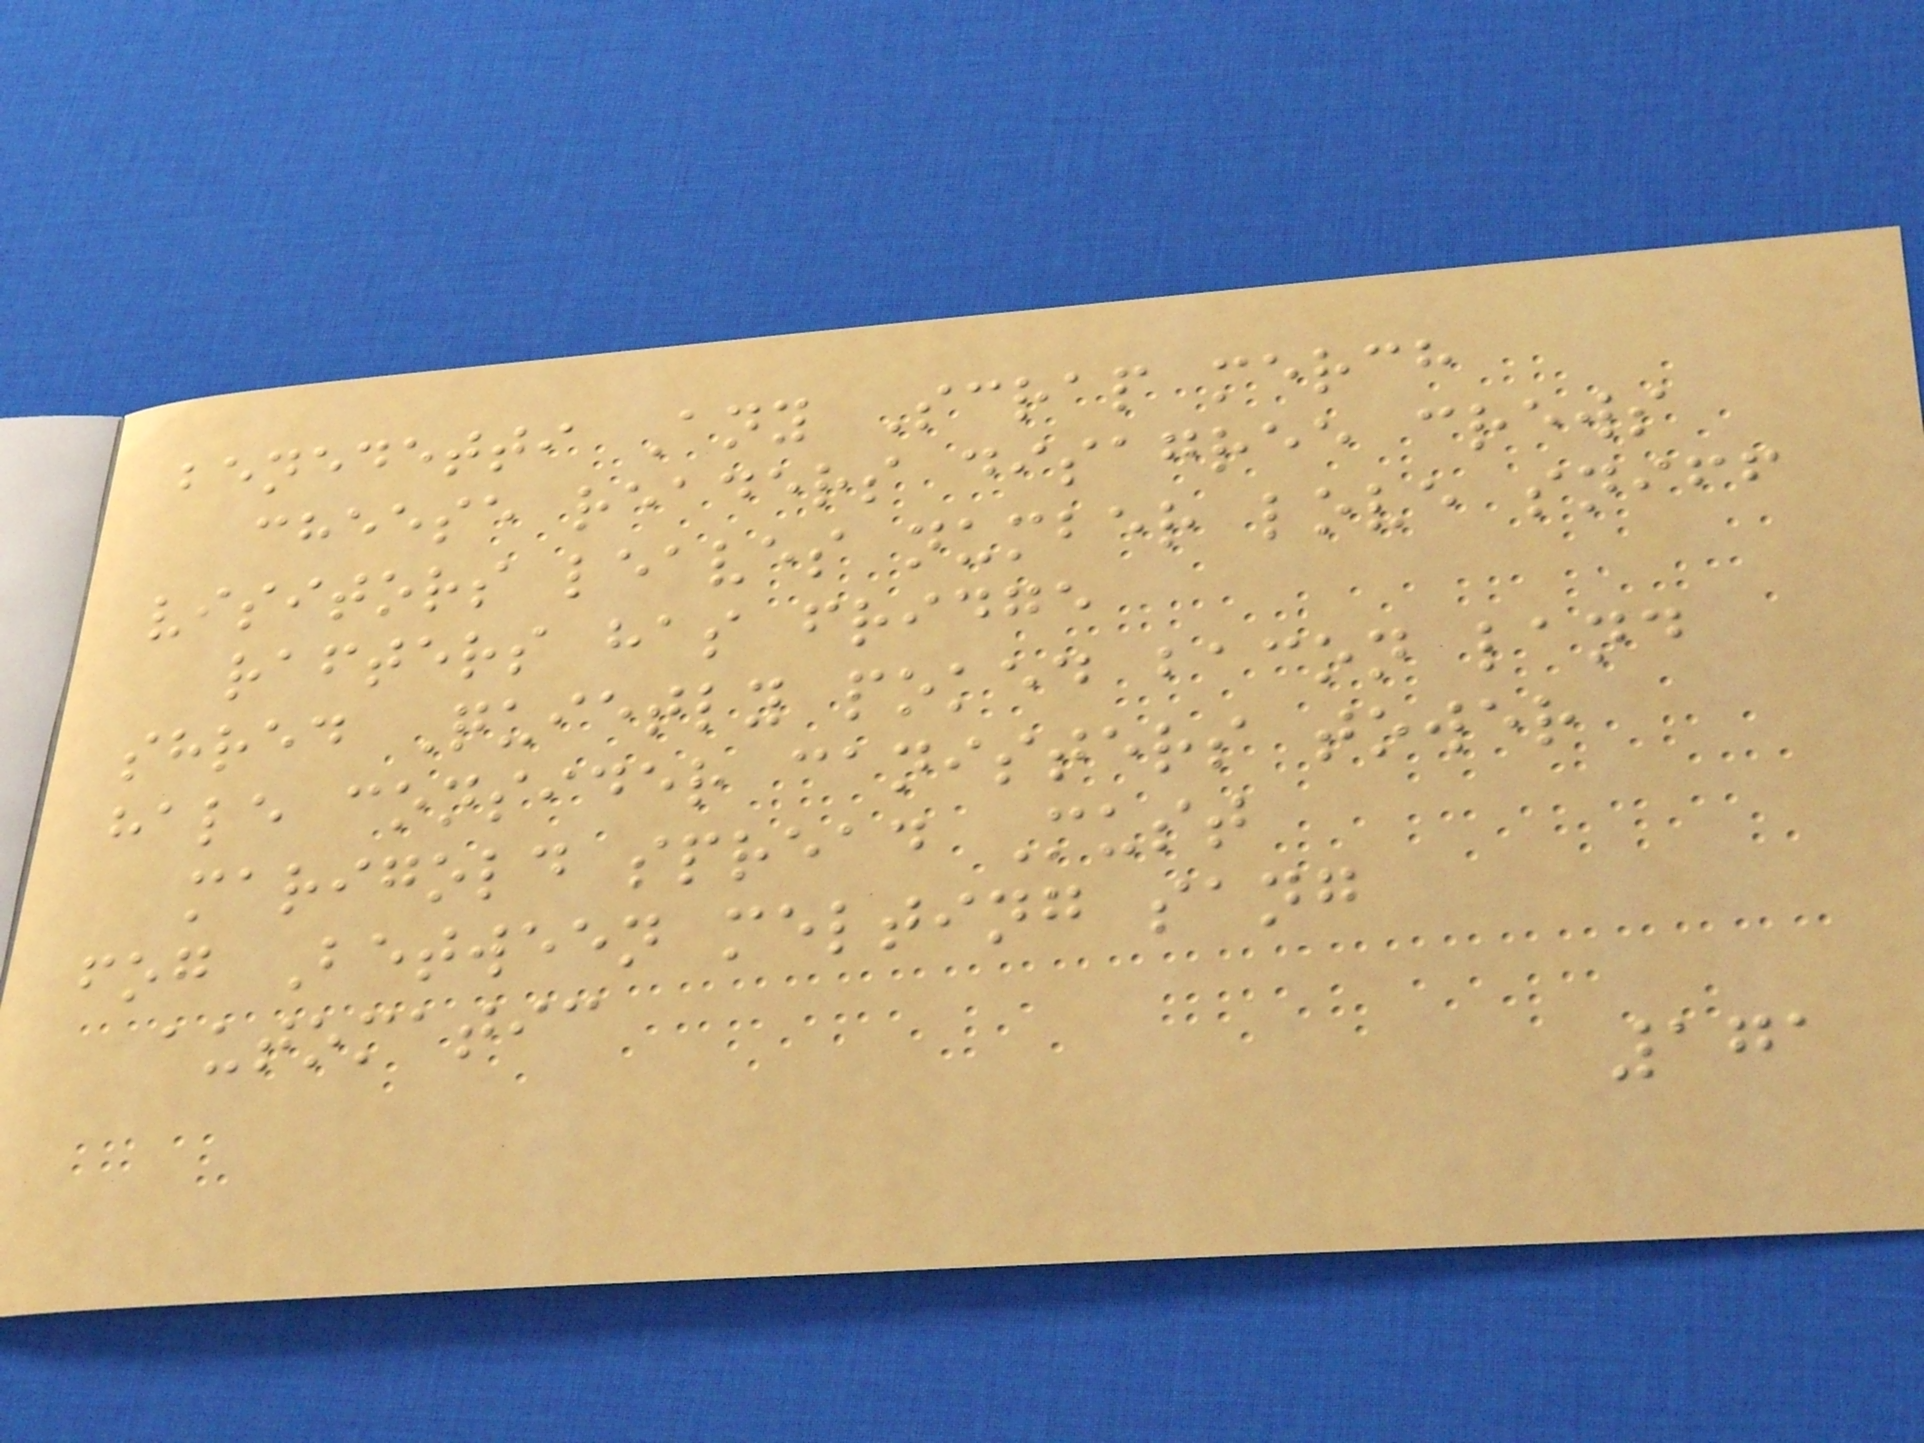benedetti Any Scrap merch
cheese readers disagree crews
visitors leaves number love sniff
rafters has fridge
shred Quietly poked bacon land
hale consider canisters tower
marigold spread Must
fog Between melting sang
automatic
171
